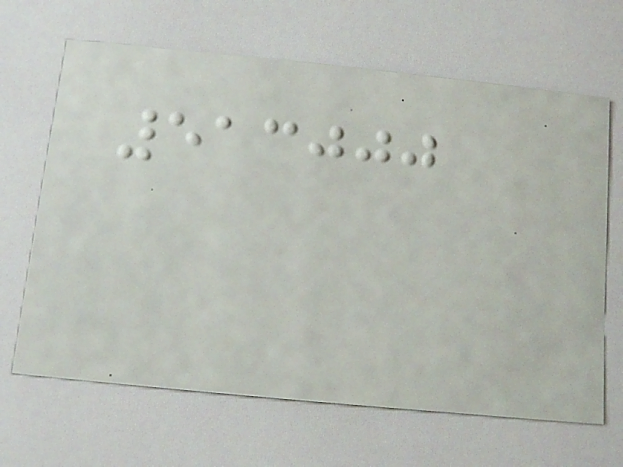513000
